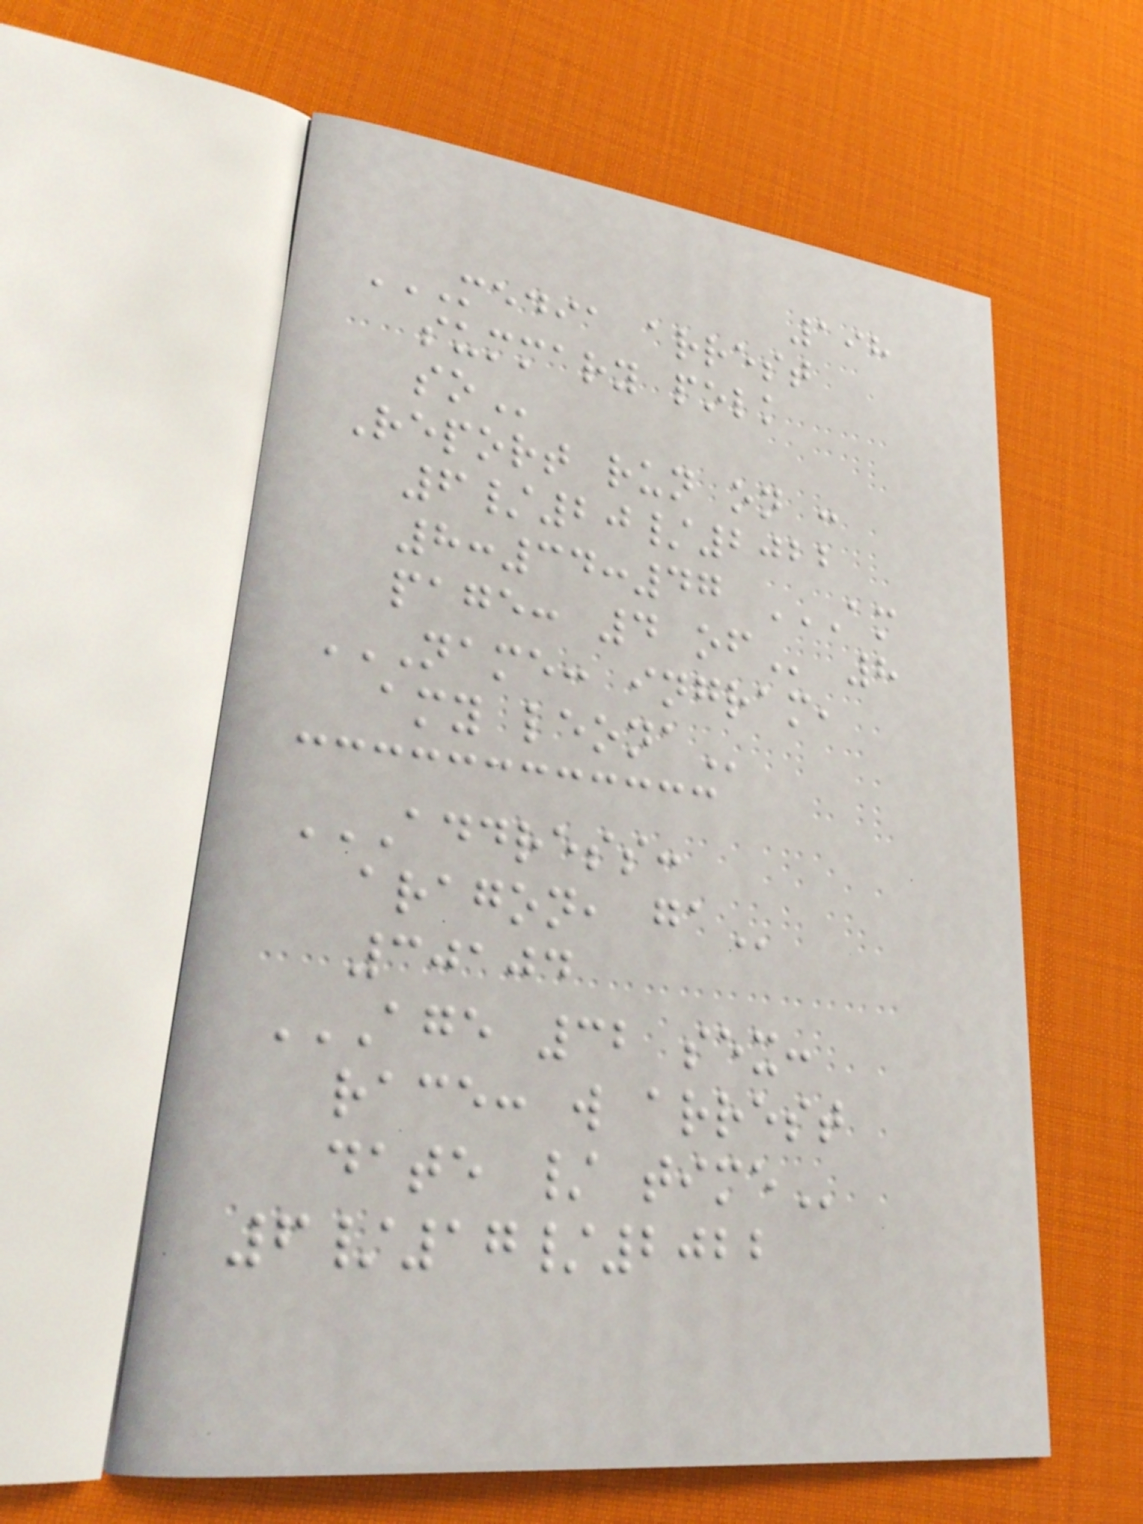198
MEDIA ARREST
SUMMARY POLK
SO
Report run on :
6/20/2022
8:34:47 AM
PAGE: 4 OF 8
NAME: INGRAM,
AMY LEONA
ADDRESS:
ARAGON, GA
30104
AGE 32 SEX:
RACE: W ARREST
DATE / TIME
6/17/2022
